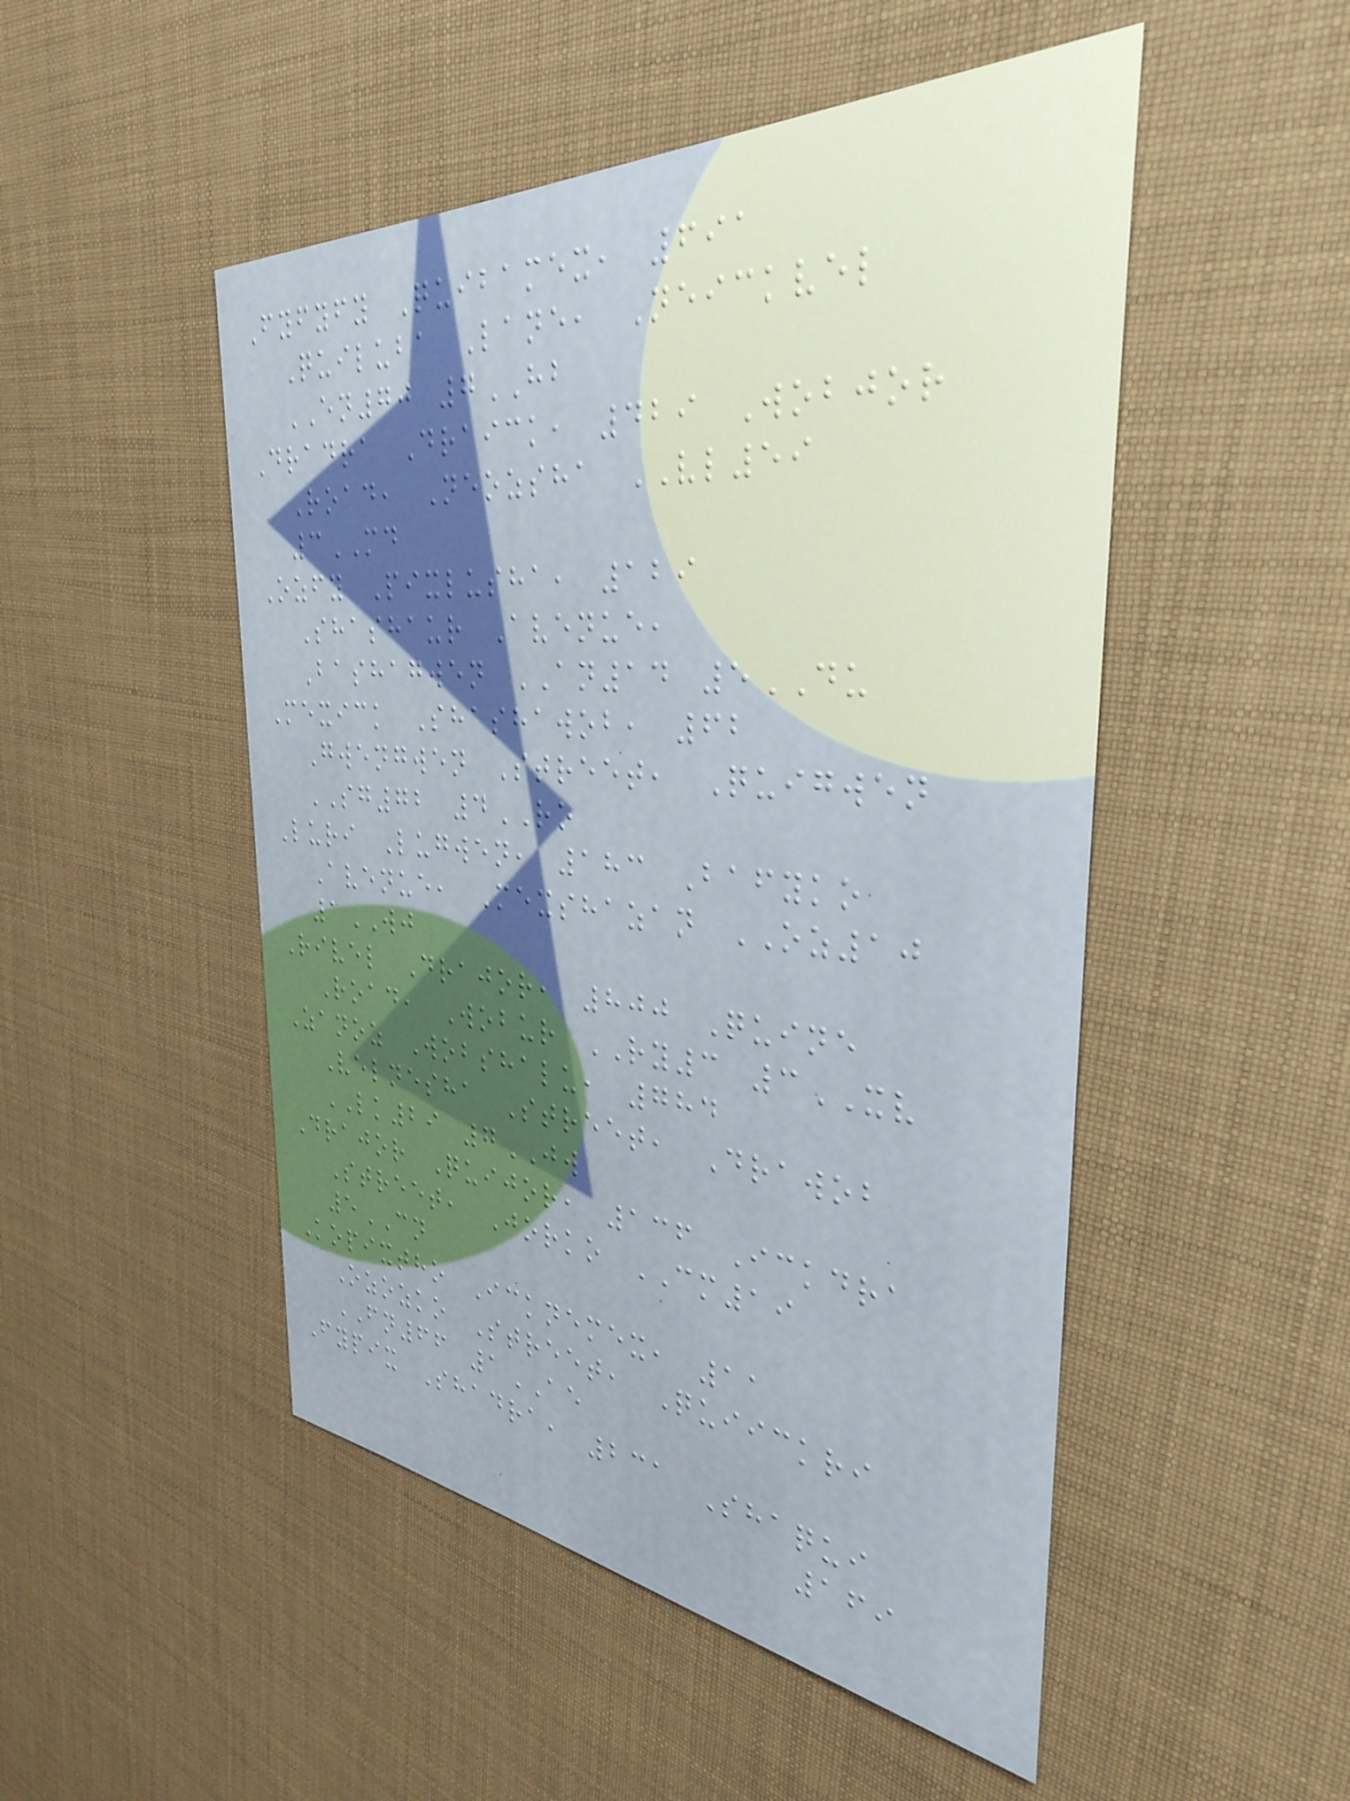Fyfyfy Quibamex, 691
Quiluba Lane, Neickvel
EN70 7HB
Dradra Draick, 429 Wobjor
Road, Neozsha VL59
3MD
Ozfy Pixlusha, 129
Shashaur Avenue,
Bashagwen AN14 5DU
Mexick Shashawob, 62
Gwengwen Street, Quigwen
SG72 4RO
Luri Lugwen, 183 Bafyko
Avenue, Mexshazan OZ10
1WJ
Rivel Drajor, 800 Quine
Road, Wobur RY3 3XV
Zanoz Wobshalu, 784
Velnesha Street, Drawob
LK29 7JW
Drajor Quijor, 136 Ickdra
Street, Jorko CM19
5CN
Kopixtho Icknemex, 11
Ozozko Street, Quiickri
FN66 1AE
Fypix Shadra, 231 Shaqui
169
